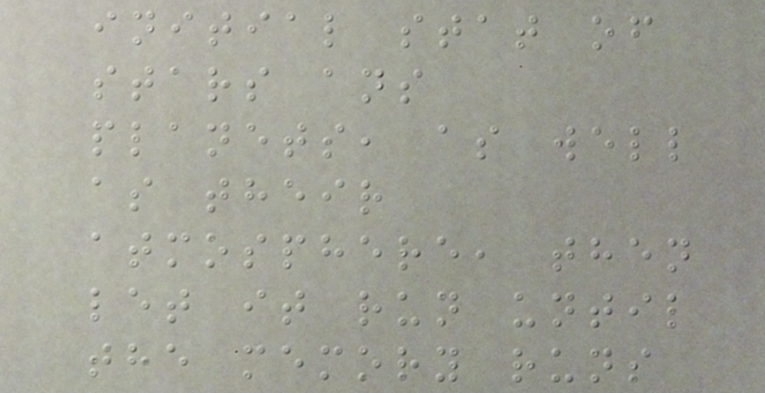initial stat of
stars ans
planets, as well
as their
atmosphere, then
let it run until
the memory runs
